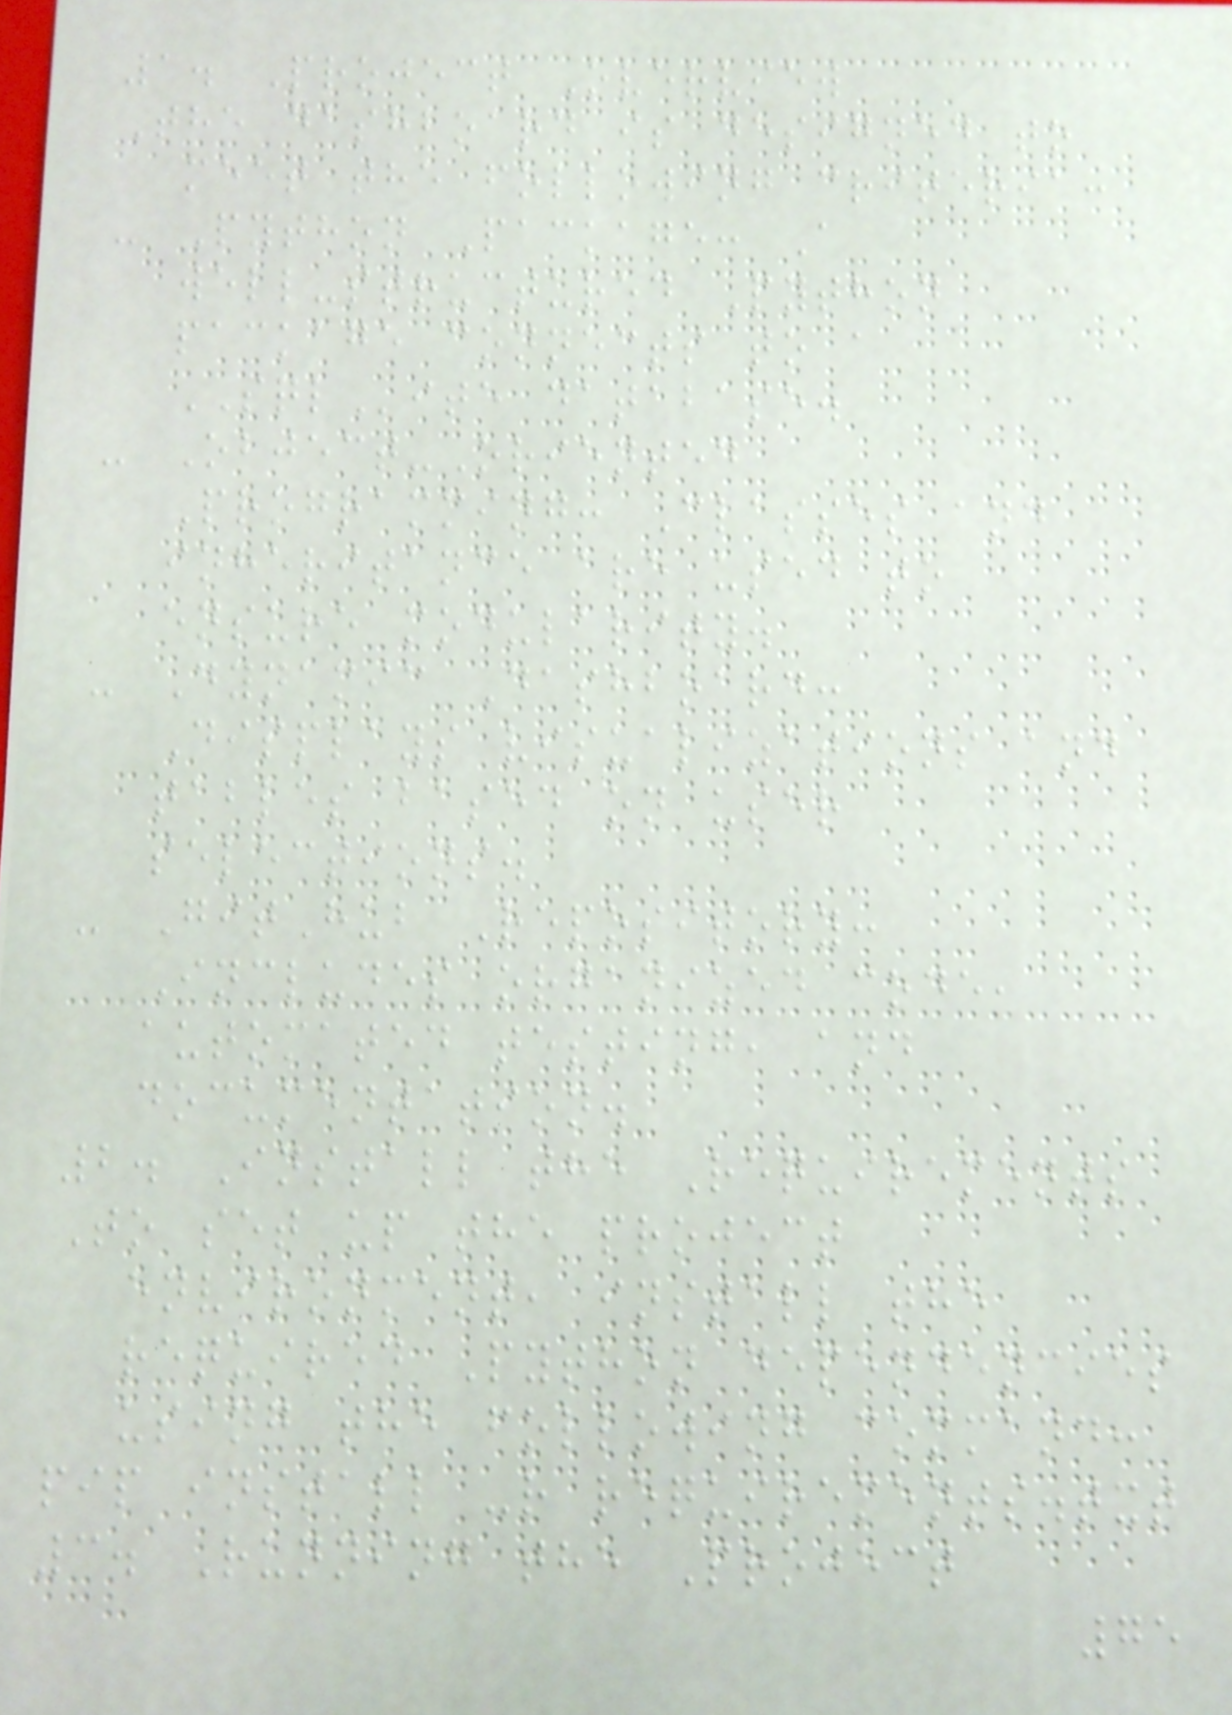1. Project Overview
The dashboard is designed to
meet the following criteria:
- Python Package: A
well-structured Python
package connects to a
SQLite database.
- Object-Oriented
Programming: Classes and
inheritance are used to
ensure modularity.
- Dynamic Dashboard:
Displays visualizations and
tables based on user
selections.
- GitHub Repository:
Includes organized code,
automated testing, and
documentation.
2. Install the Requirements
To set up the project
environment, install the
required Python dependencies
using the following command:
pip install -r requirements.txt
3. Running the Project
75
